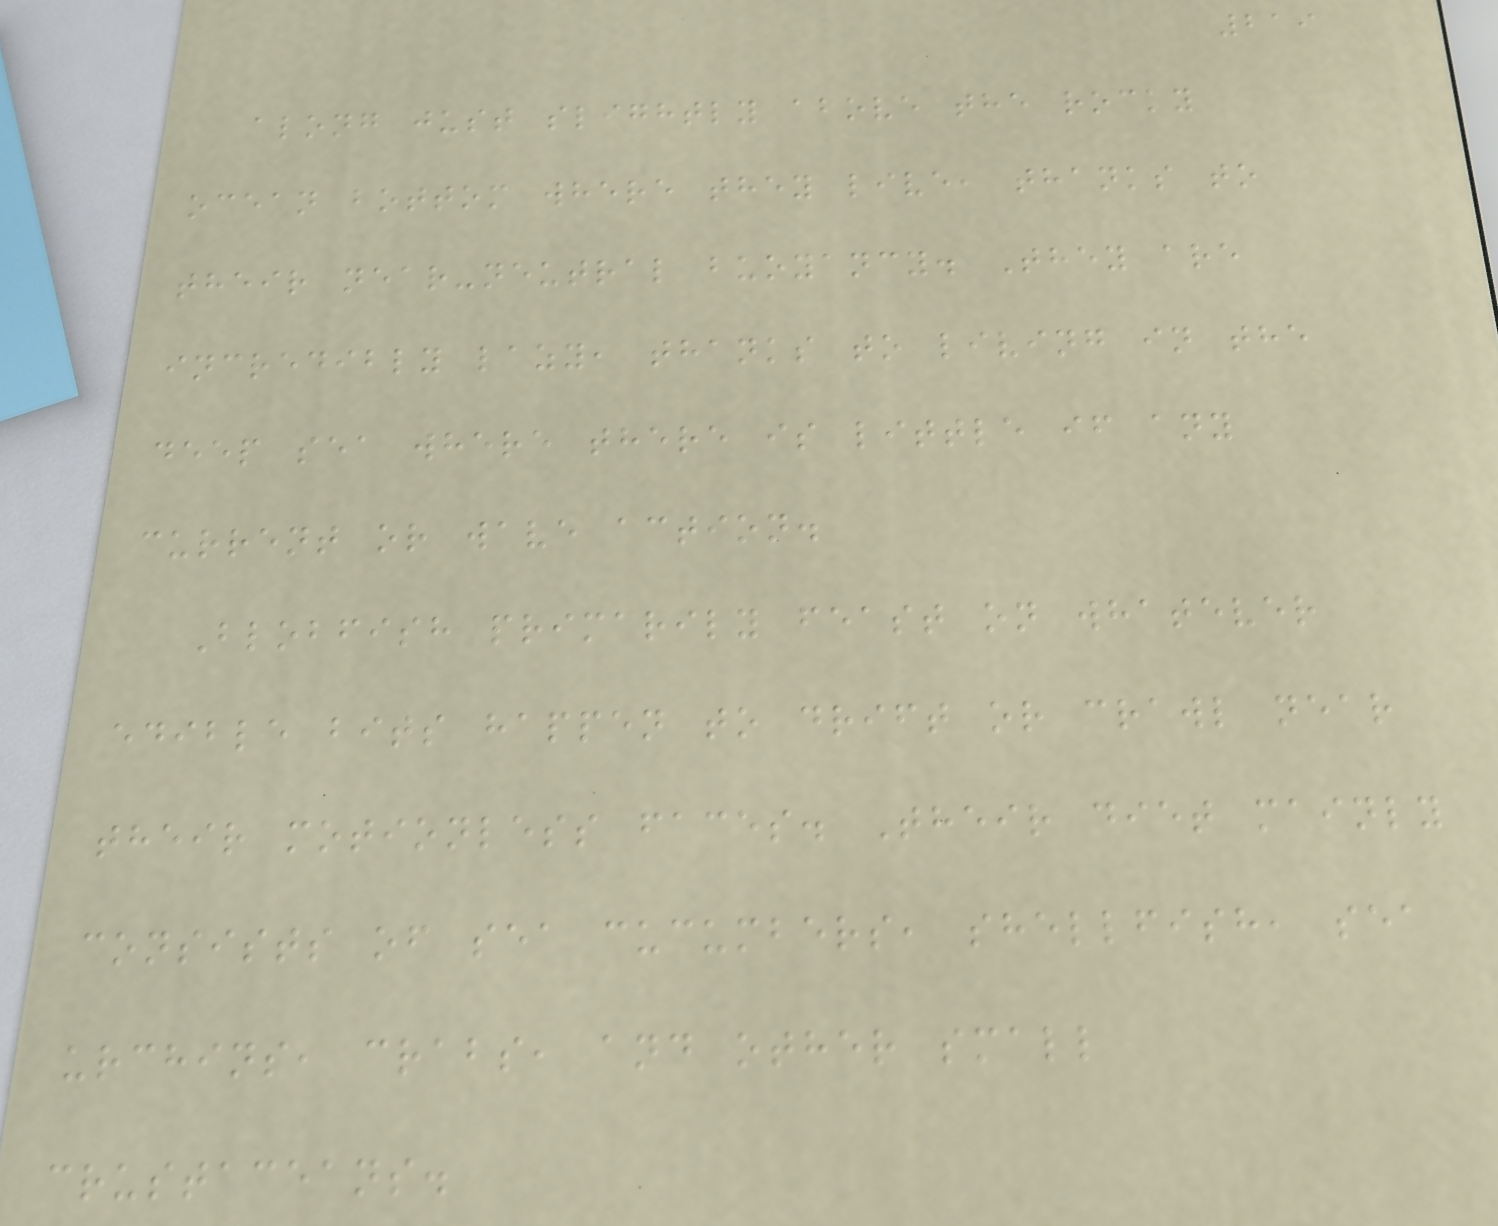219
along just slightly above the rocky
ocean bottom where they live, thanks to
their near-neutral buoyancy. They are
incredibly lazy, thanks to living in the
deep sea where there is little if any
current or wave action.
Blobfish primarily feast on whatever
edible bits happen to drift or crawl near
their motionless faces. Their diet mainly
consists of sea cucumbers, shellfish, sea
urchins, crabs, and other small
crustaceans.
